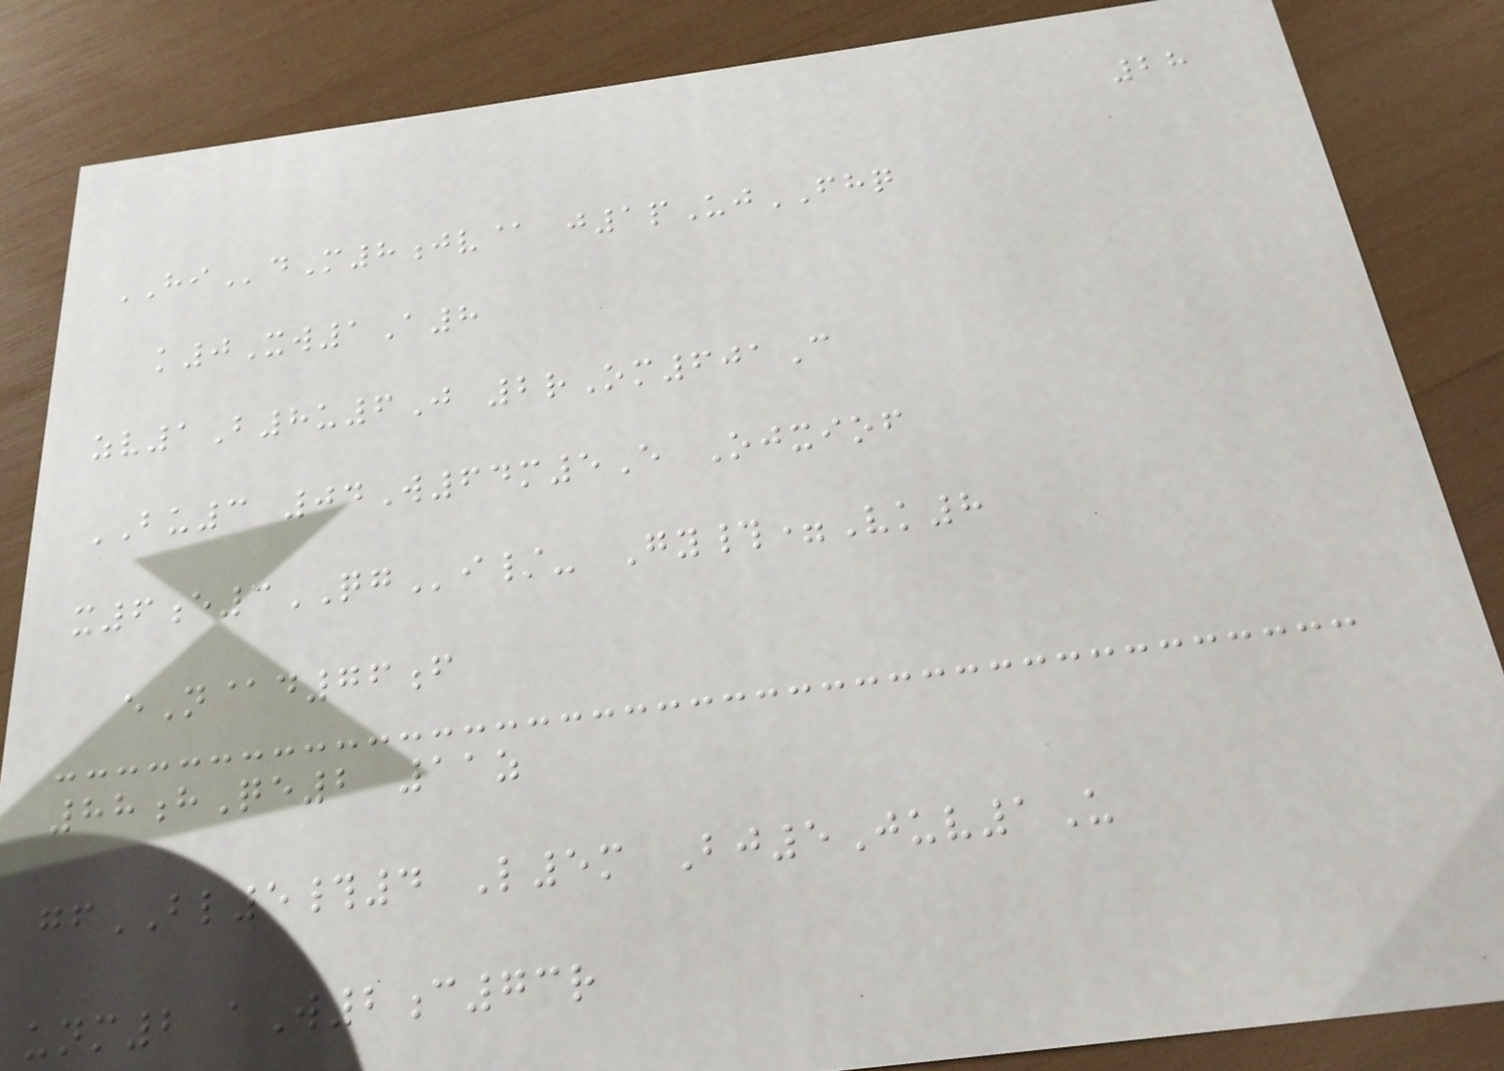28
HIdM8jv@ j1pUjFHQ
k0Xw1A8
zv1B8u6J 2rOm601C
BU3 04W64m5E Ojxiof
x6e3QGi/- Gy#=Vk8
eN@d76f
88hQe2 11z
gfBL5#4 L5m Bj5Juv1U
unm2 aW2c73r
